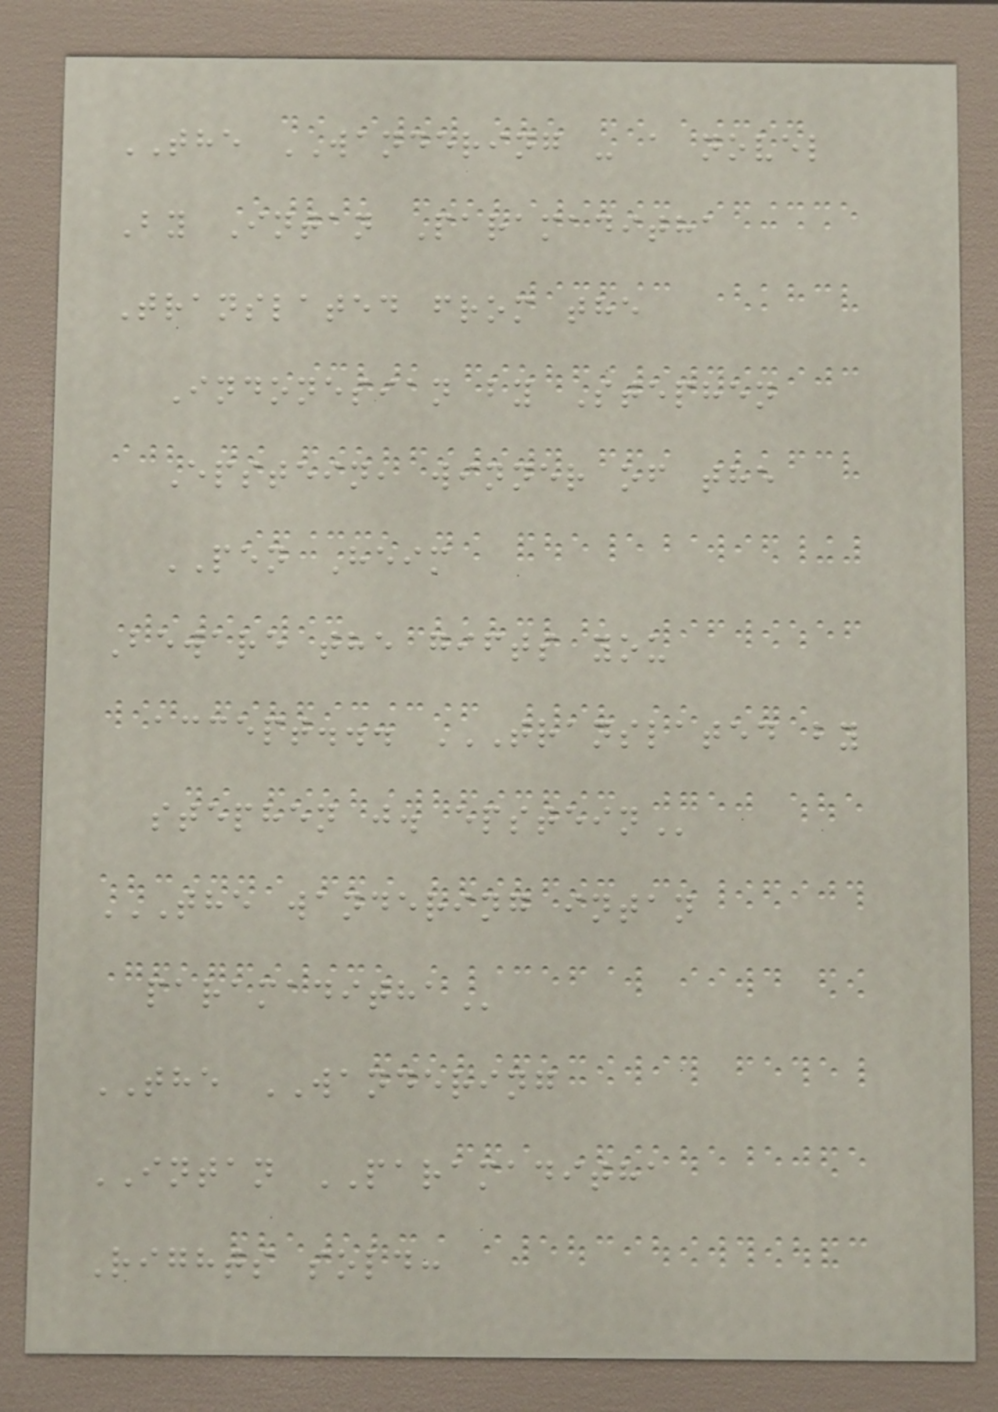THE WANDERING - a novel
By Intan Paramaditha
Translated from the
Indonesian by Stephen
Epstein, winner of the
PEN Heim
Beware the gifts you
accept... TRANSLATED BY
STEPHEN J. EPSTEIN
THE WANDERING INTAN
PARAMADITHA
THE WANDERING
INTAN PARAMADITHA
Rights sold:
